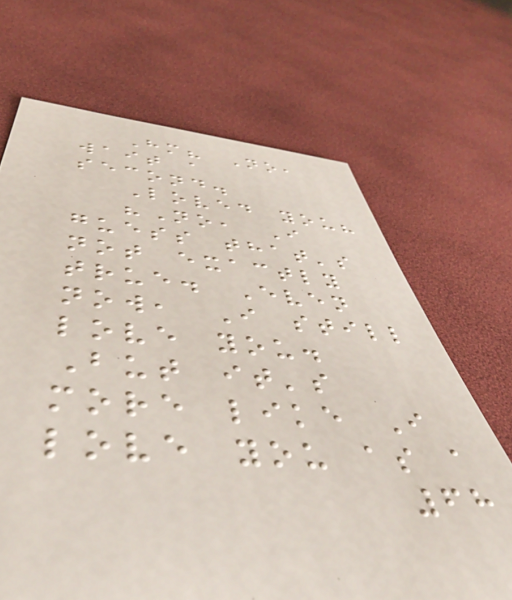Hm? No,
wait a
second.
Loved you?
"No, I
guess that's
not exactly
true. Even
now, I still
love you.
But it's
more like I
love you as a
68
